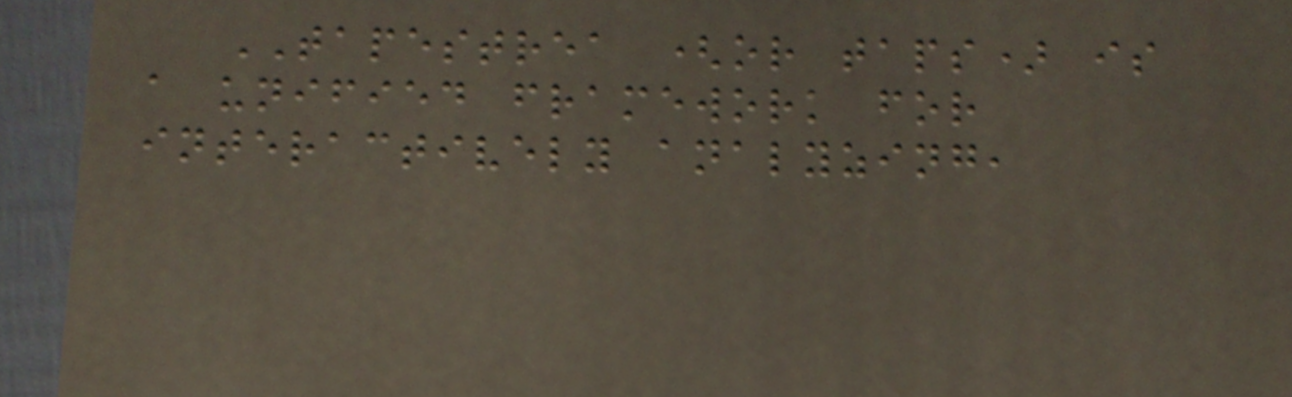TAPESTREA (or taps) is
a unified framework for
interactively analyzing,
